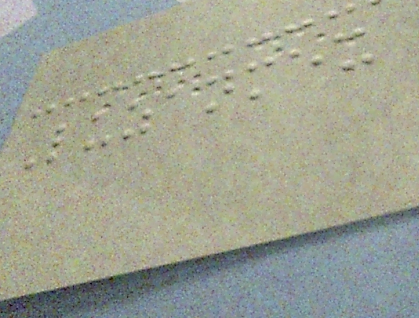Luzanmex
